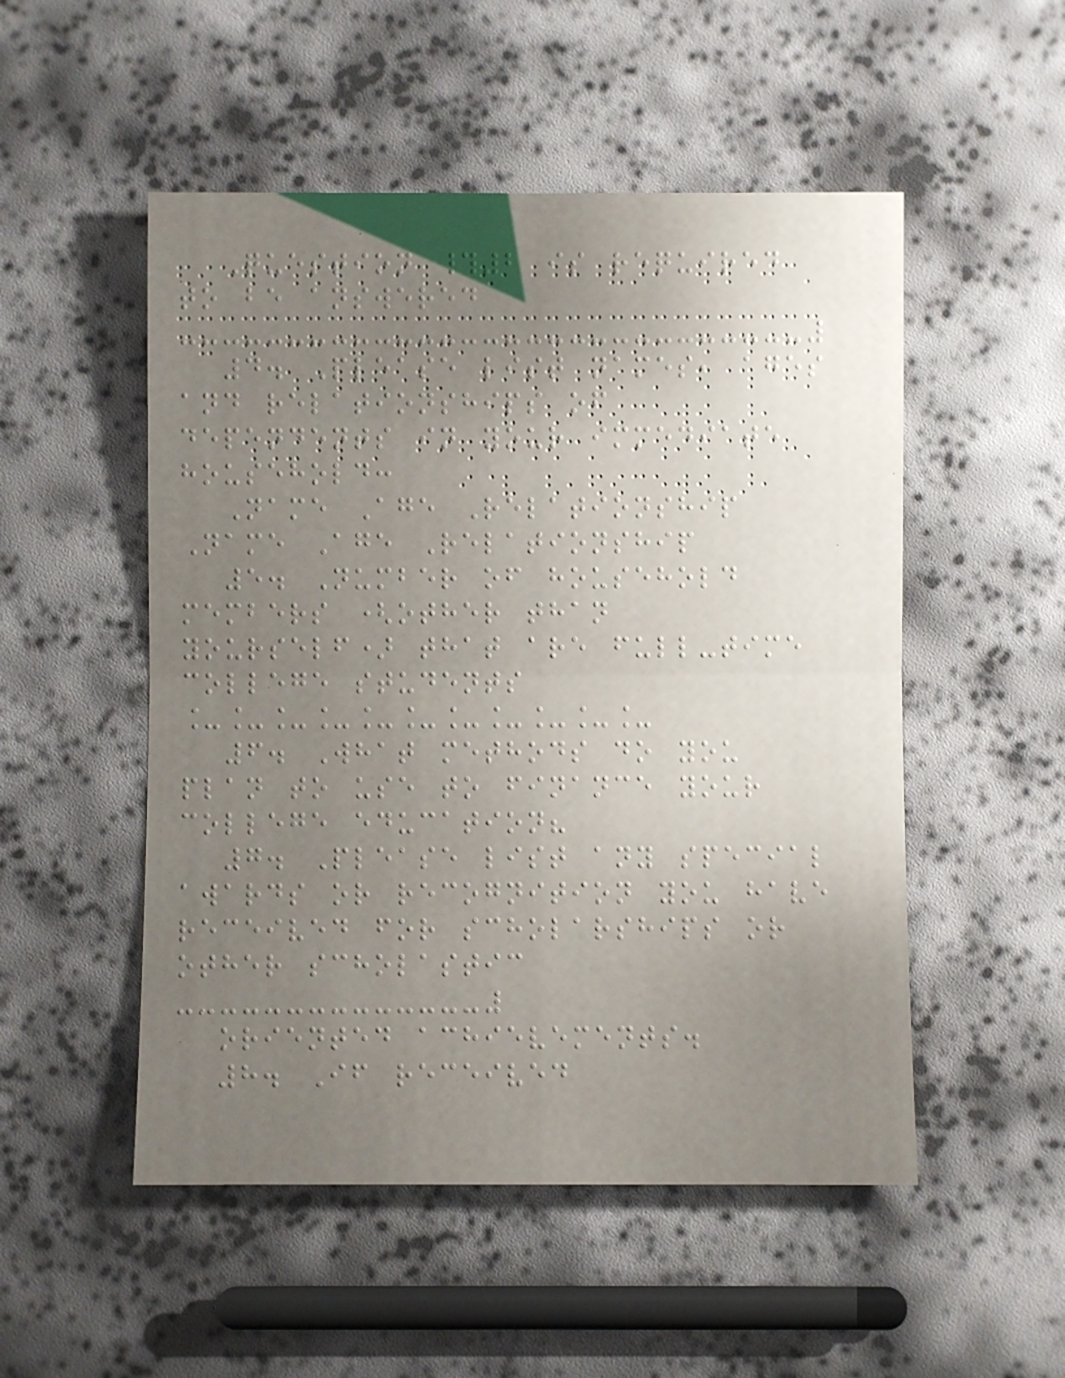Question #2 is required
to be answered
4. Please list names, ages
and relationships of
dependents in your immediate
household:
Name Age Relationship
Name Age Relationship
5. Number of household
members (other than
yourself) that are full-time
college students
___________
6. What methods do you
plan to use to finance your
college education?
7. Please list any special
awards or recognition you have
received for scholarships or
other scholastic
oriented achievements.
8. If received
